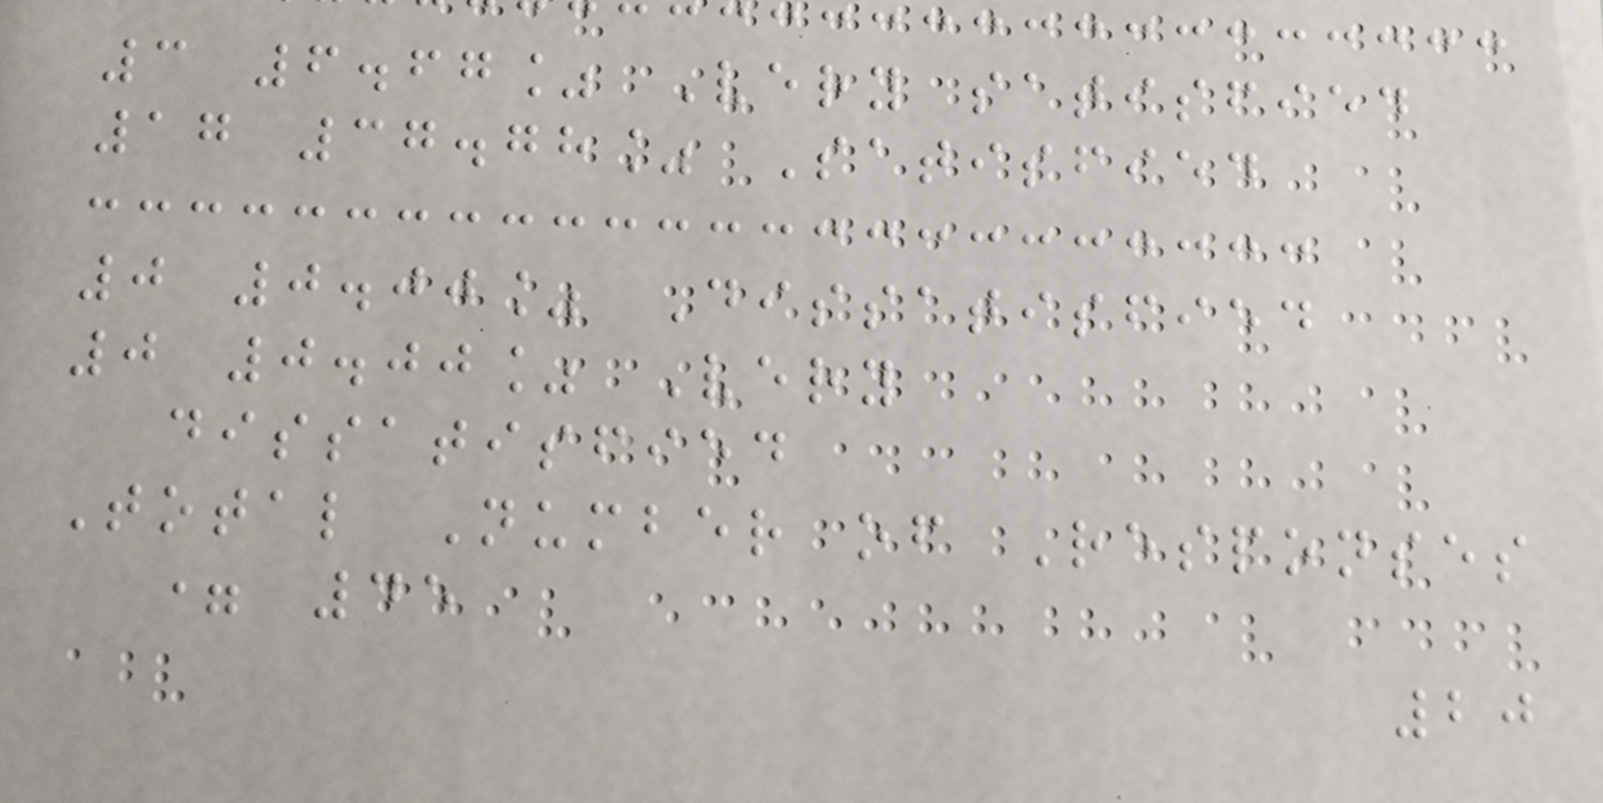3 6.67% Very satisfied
17 37.78% Satisfied
0 0.00% Dissatisfied
0 0.00% Very
dissatisfied
Total Number of Responses
= 45
20
